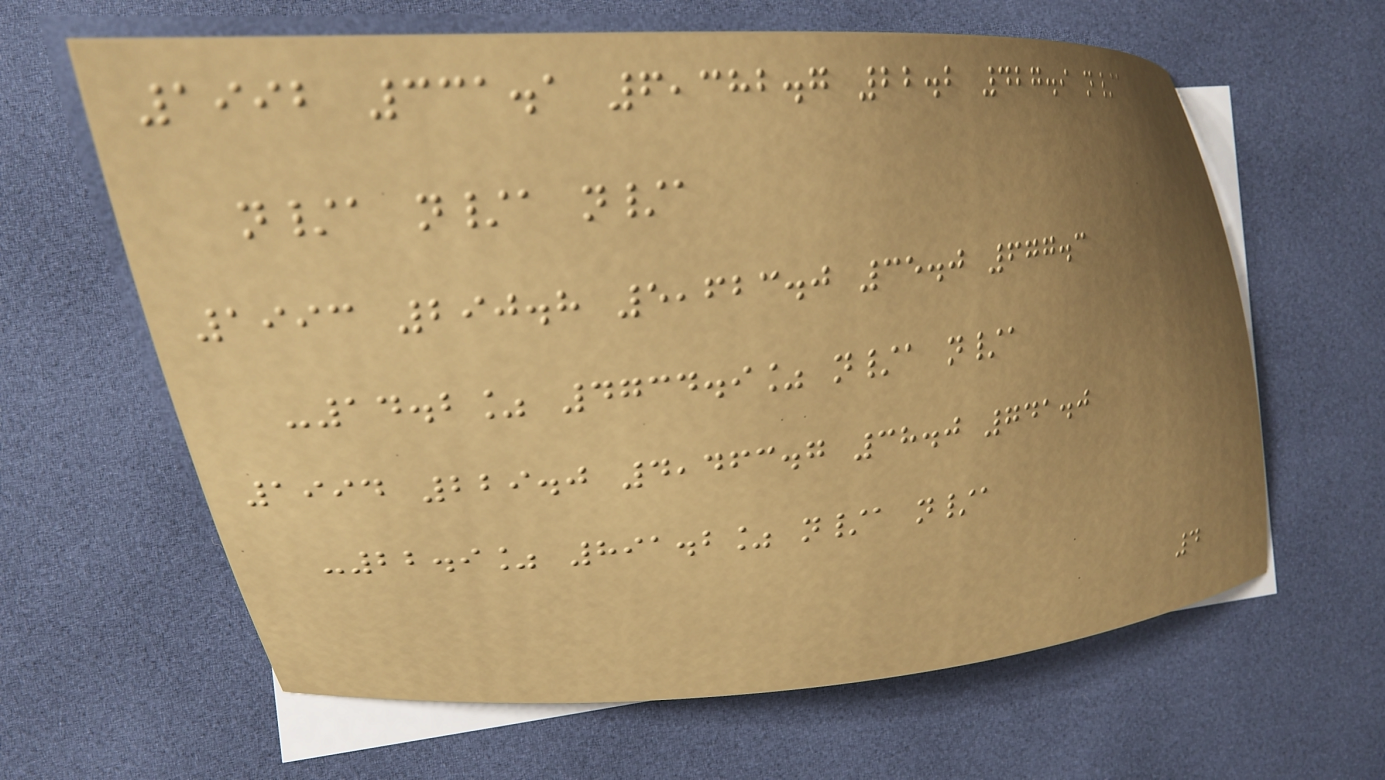1992 331.1 6,382.7 22.2 427.9 n/a
n/a n/a n/a
1993 290.8 5,623.0 35.0 677.3
-14.2% 4734.9% n/a n/a
1994 229.0 4,463.7 38.0 741.0
-22.9% 891.2% n/a n/a
4
